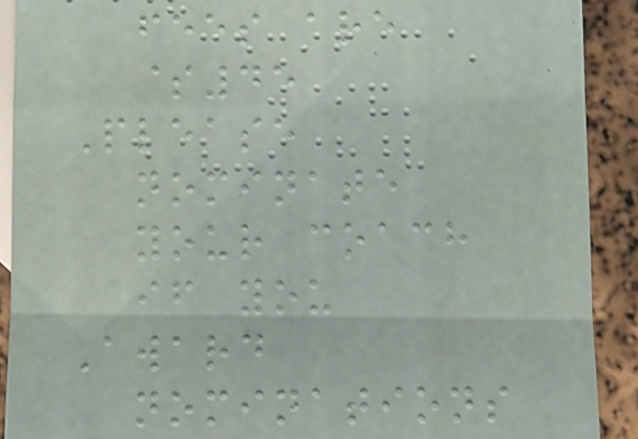fees are
$45
Please
nominate
your coach
if you
Award
nominations
